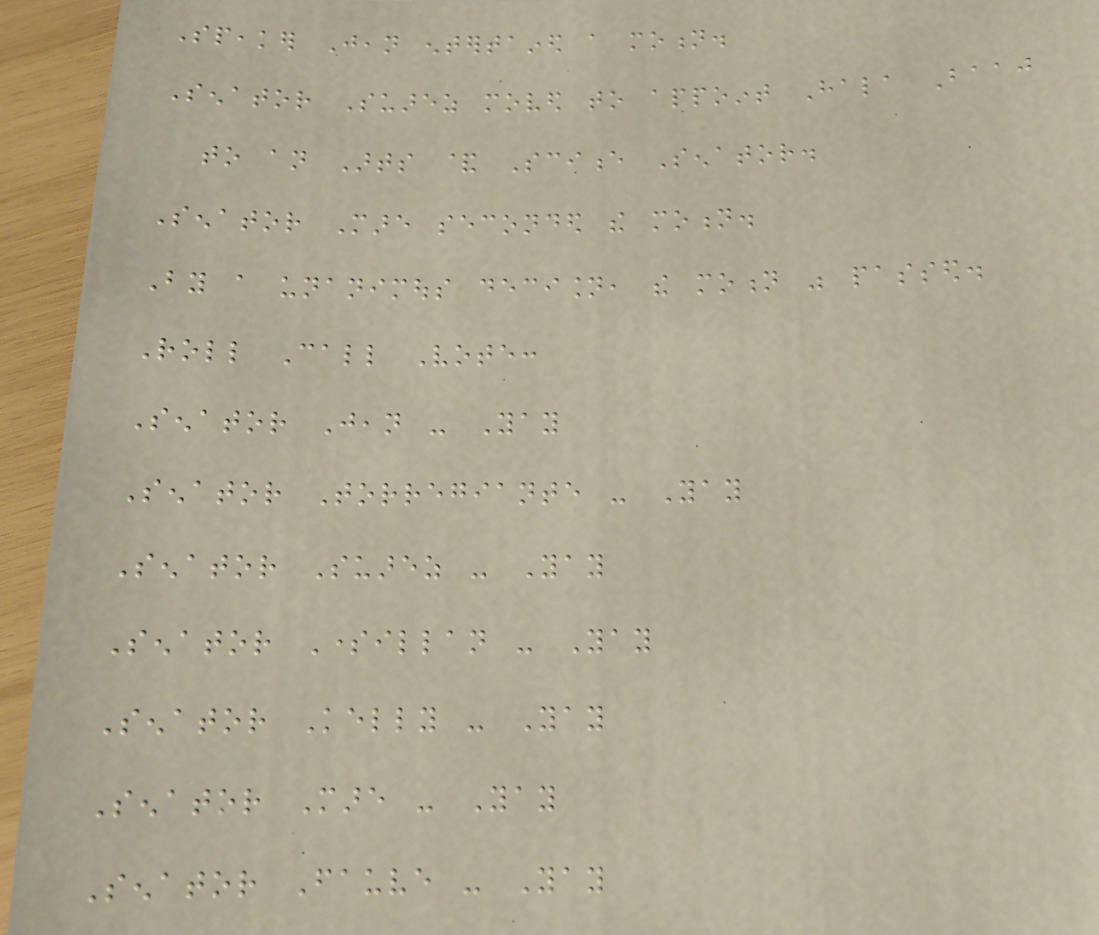Speaker Jean entertained a motion.
Senator Suarez moved to appoint Hala Baaj
to an Arts & Science Senator.
Senator Mare seconded the motion.
By a unanimous decision, the motion was passed.
Roll Call Vote:
Senator Jean - Yay
Senator Torregiante - Yay
Senator Suarez - Yay
Senator Someillan - Yay
Senator Kelly - Yay
Senator Mare - Yay
Senator Fauve - Yay
